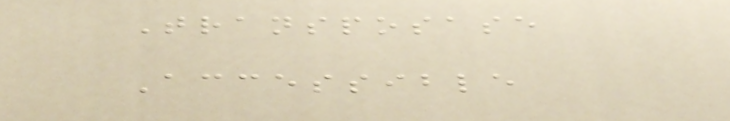Transposase
Accessible
